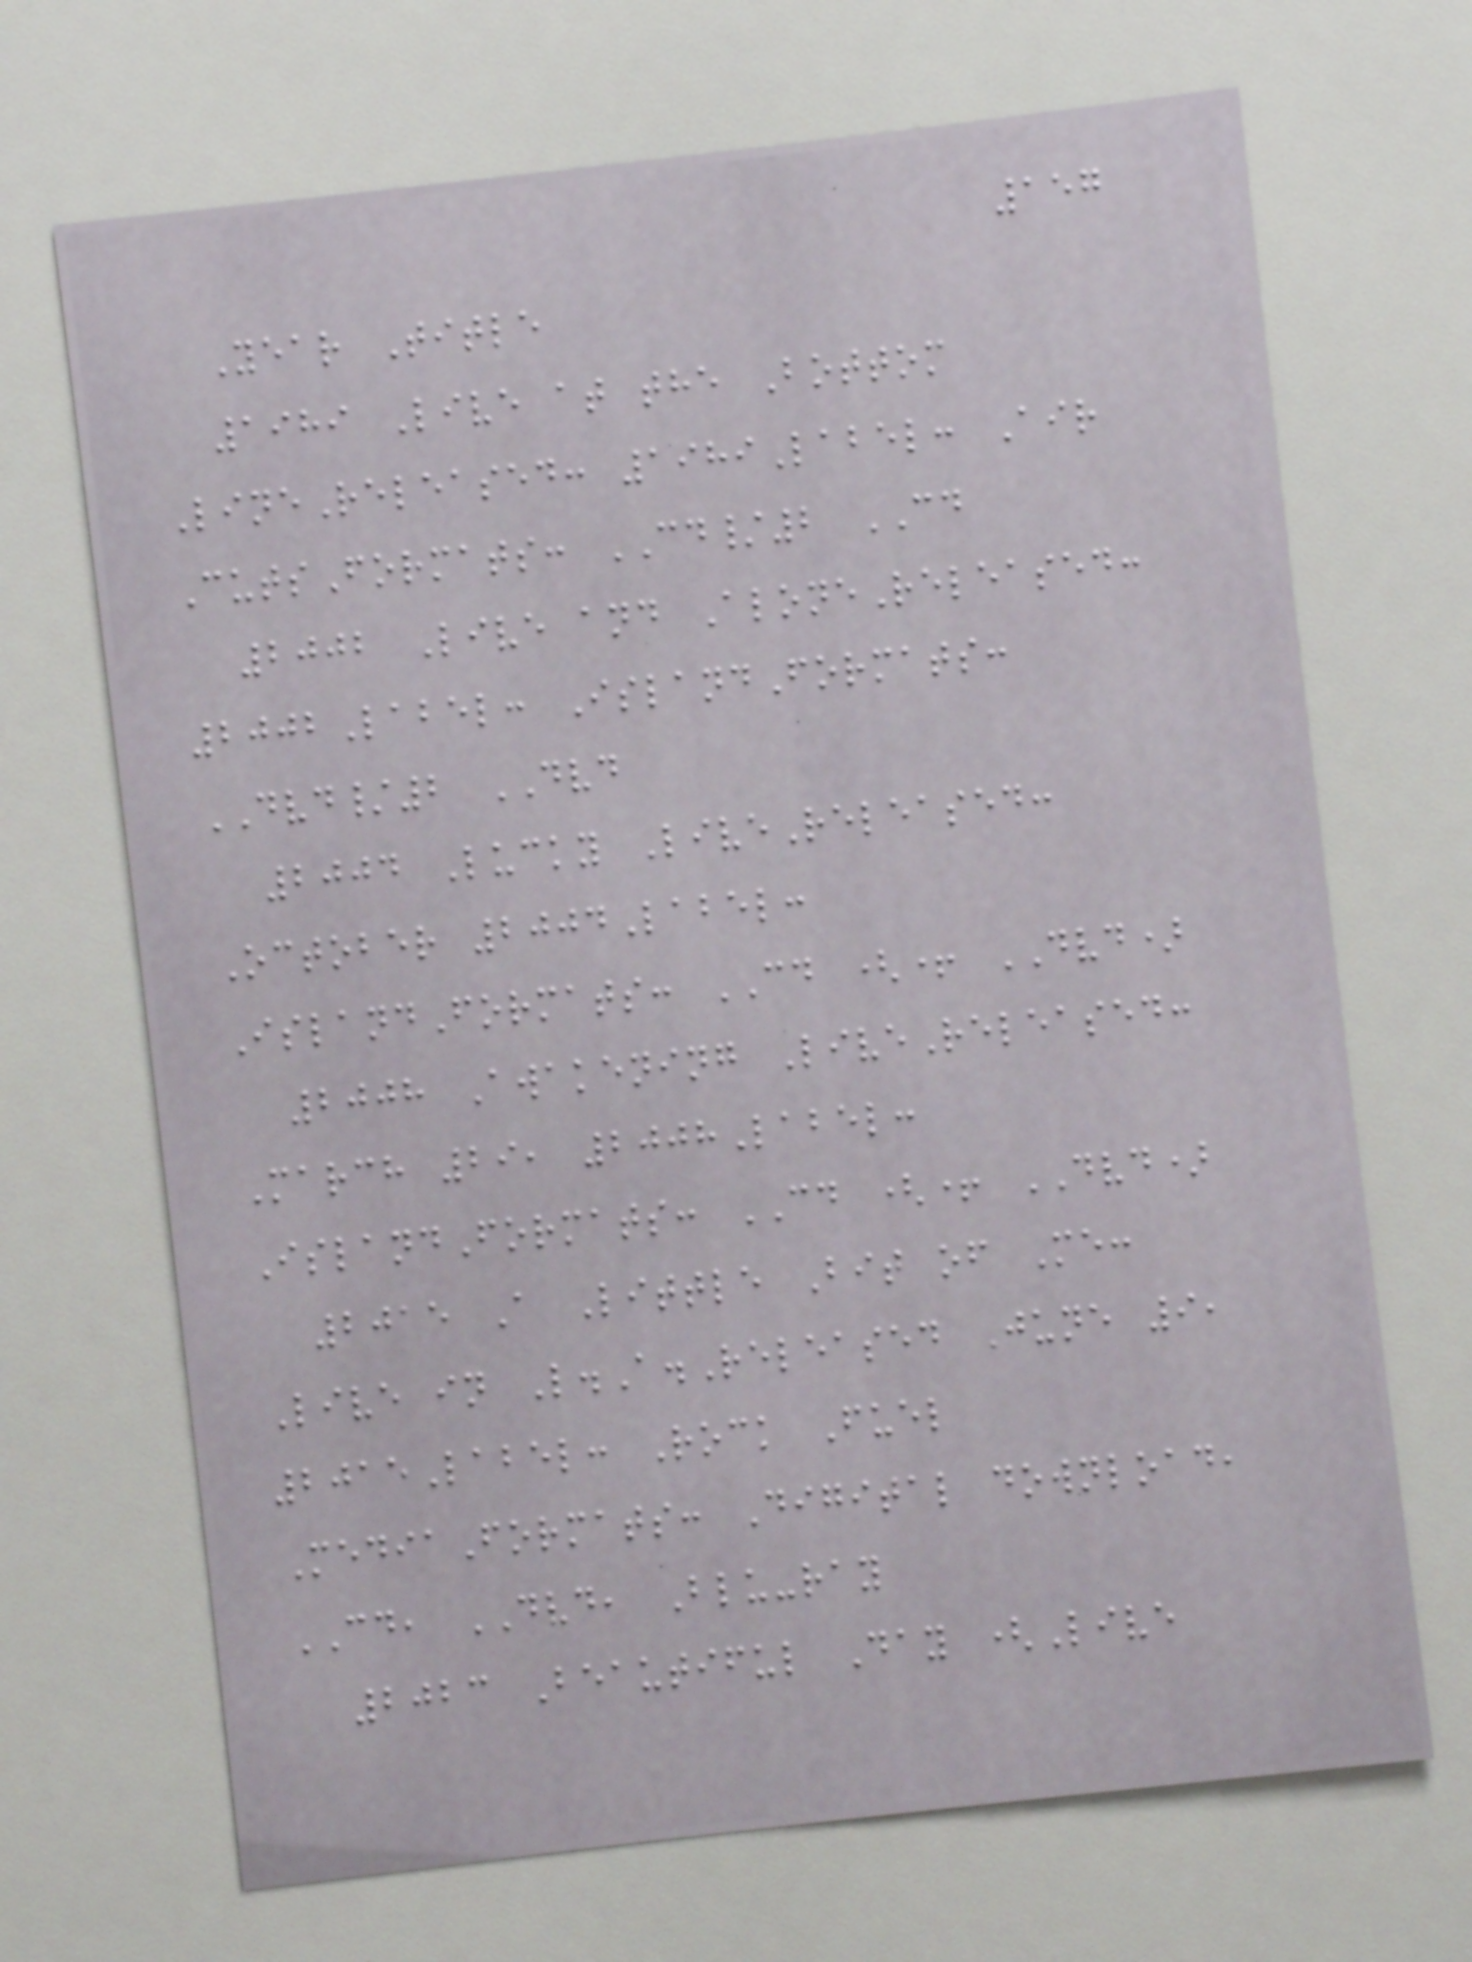157
Year Title
1989 Live at the Bottom
LineReleased: 1989Label: Air
CutsFormats: CD/2 CD
2002 Live and AloneReleased:
2002Label: IslandFormats:
DVD/2 DVD
2004 Lucky LiveReleased:
October 2004Label:
IslandFormats: CD (+ DVD)
2008 Awakening LiveReleased:
March 29, 2008Label:
IslandFormats: CD (+ DVD)
2015 A Little Bit of Me:
Live in L.A.Released June 9,
2015Label: Rock Fuel
MediaFormats: Digital download,
CD, DVD, Blu-ray
2023 Beautiful Day (Live
